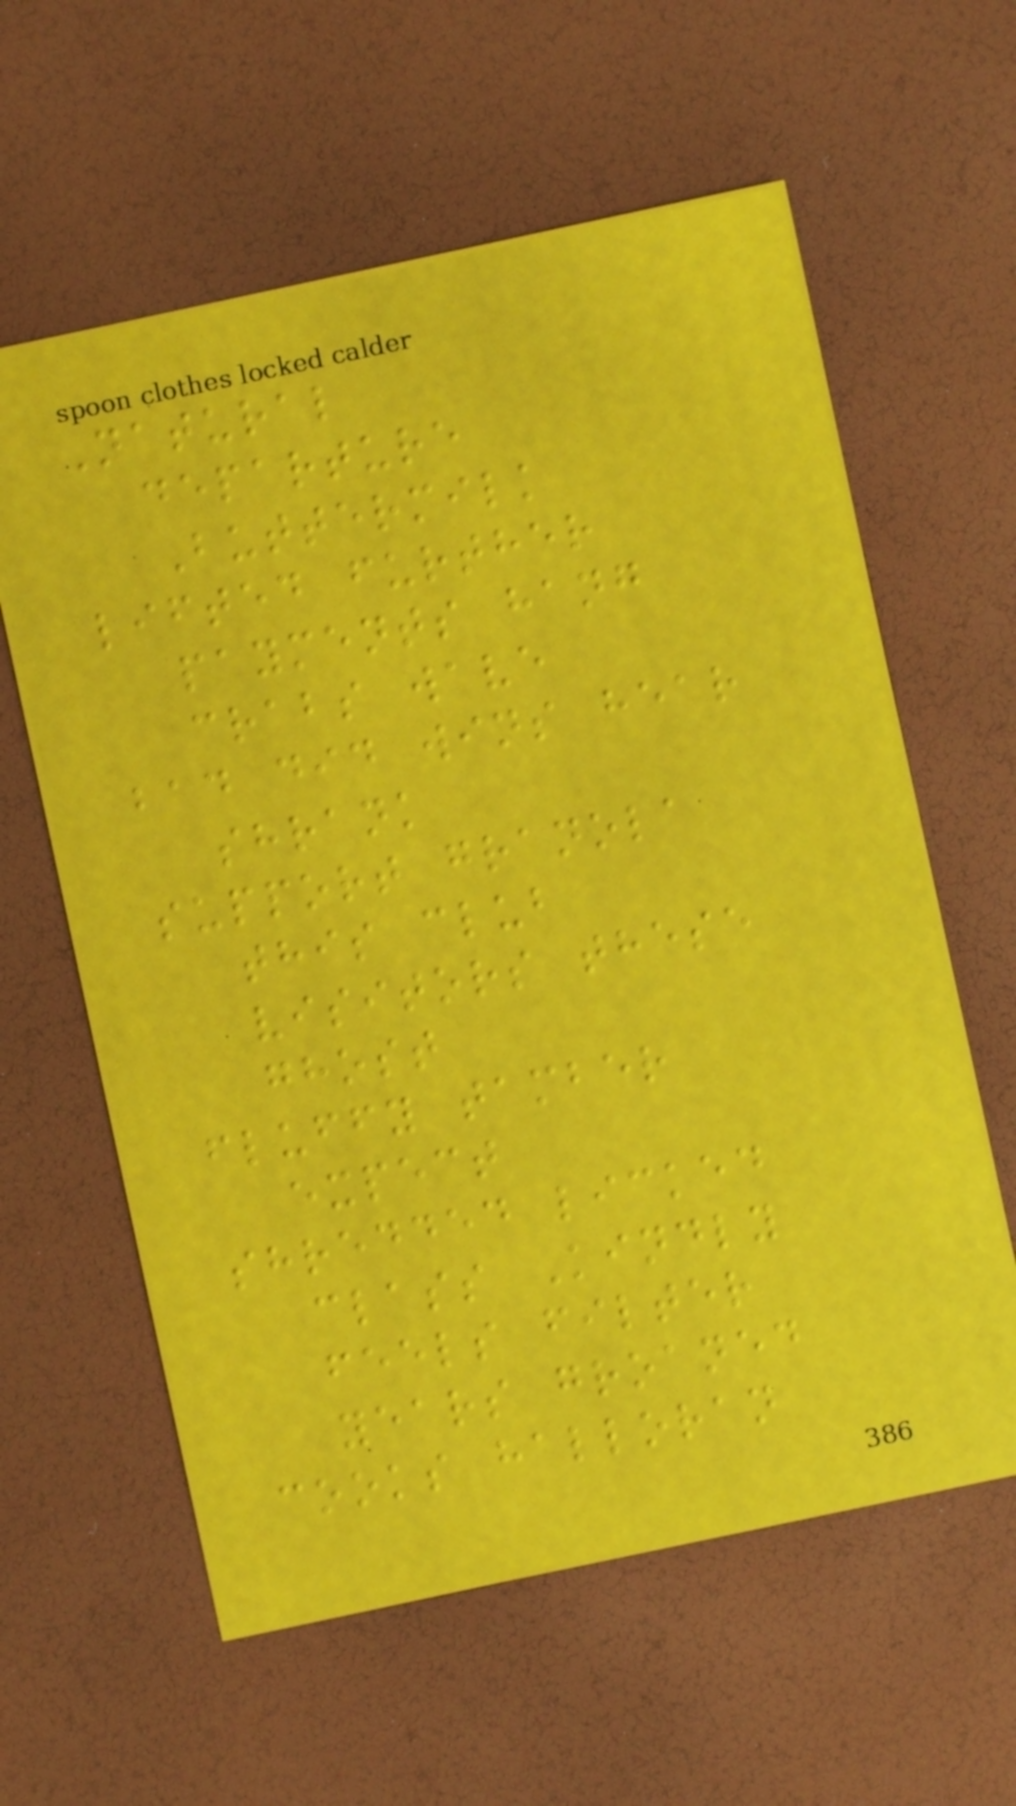Natural
departure
Buttermilk
lifted further
payments hang
crabs wave
bad did wins hear
shrank
support granola
this club
visitors these
ghost
fluffy tamber
expect
shredded licked
class Kindly
feels filter
years groaned
cooks halloran
